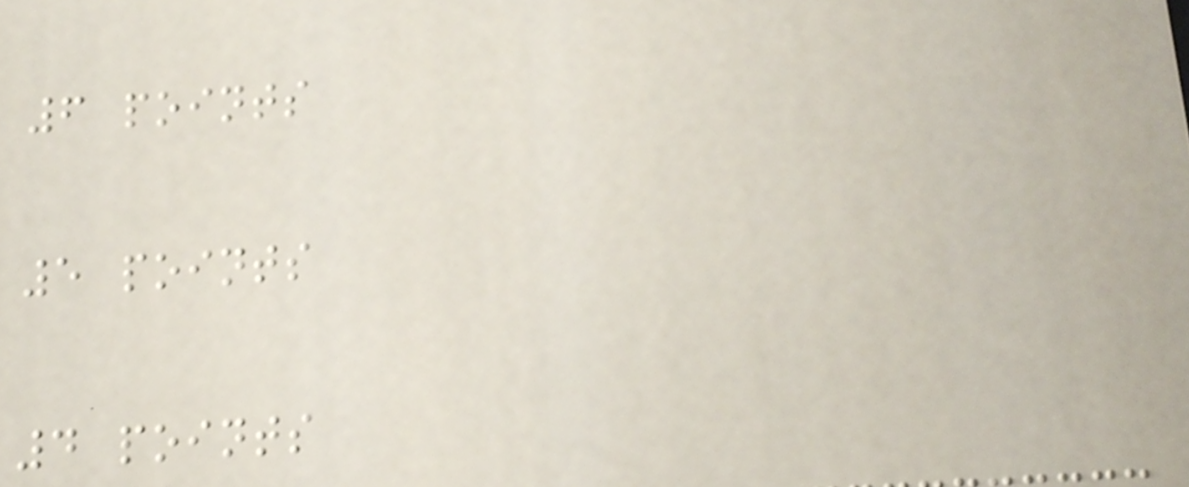6 points
5 points
4 points
